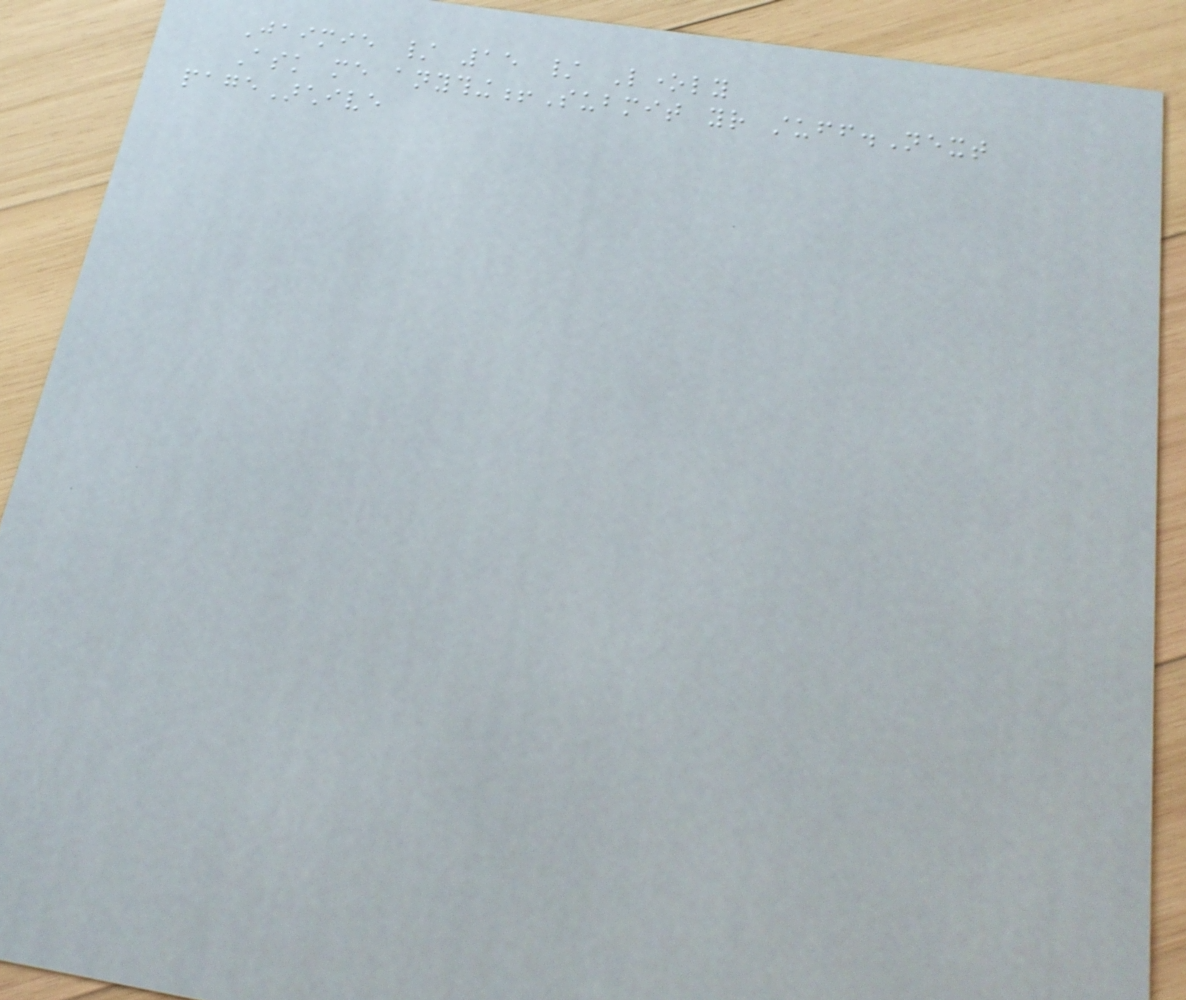Jaimie / 15 / Lonely
Ask me anything!Submit your stuff.Next
pageArchive
